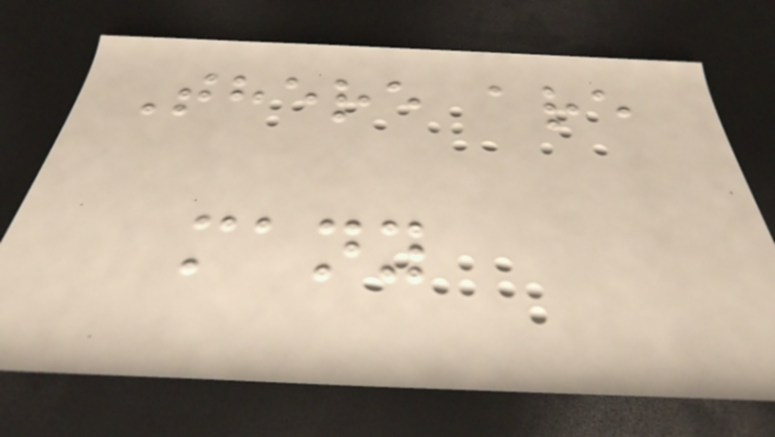There are
many
